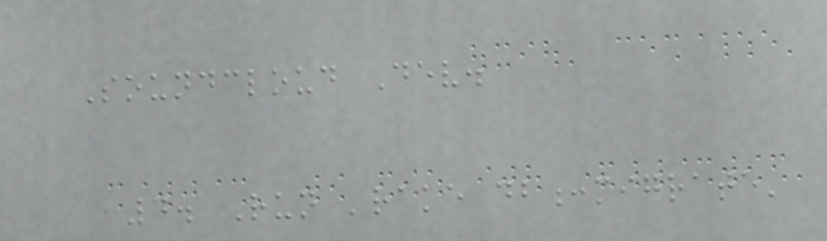Soundcloud Dev.
4. Run 'rake db:migrate'
